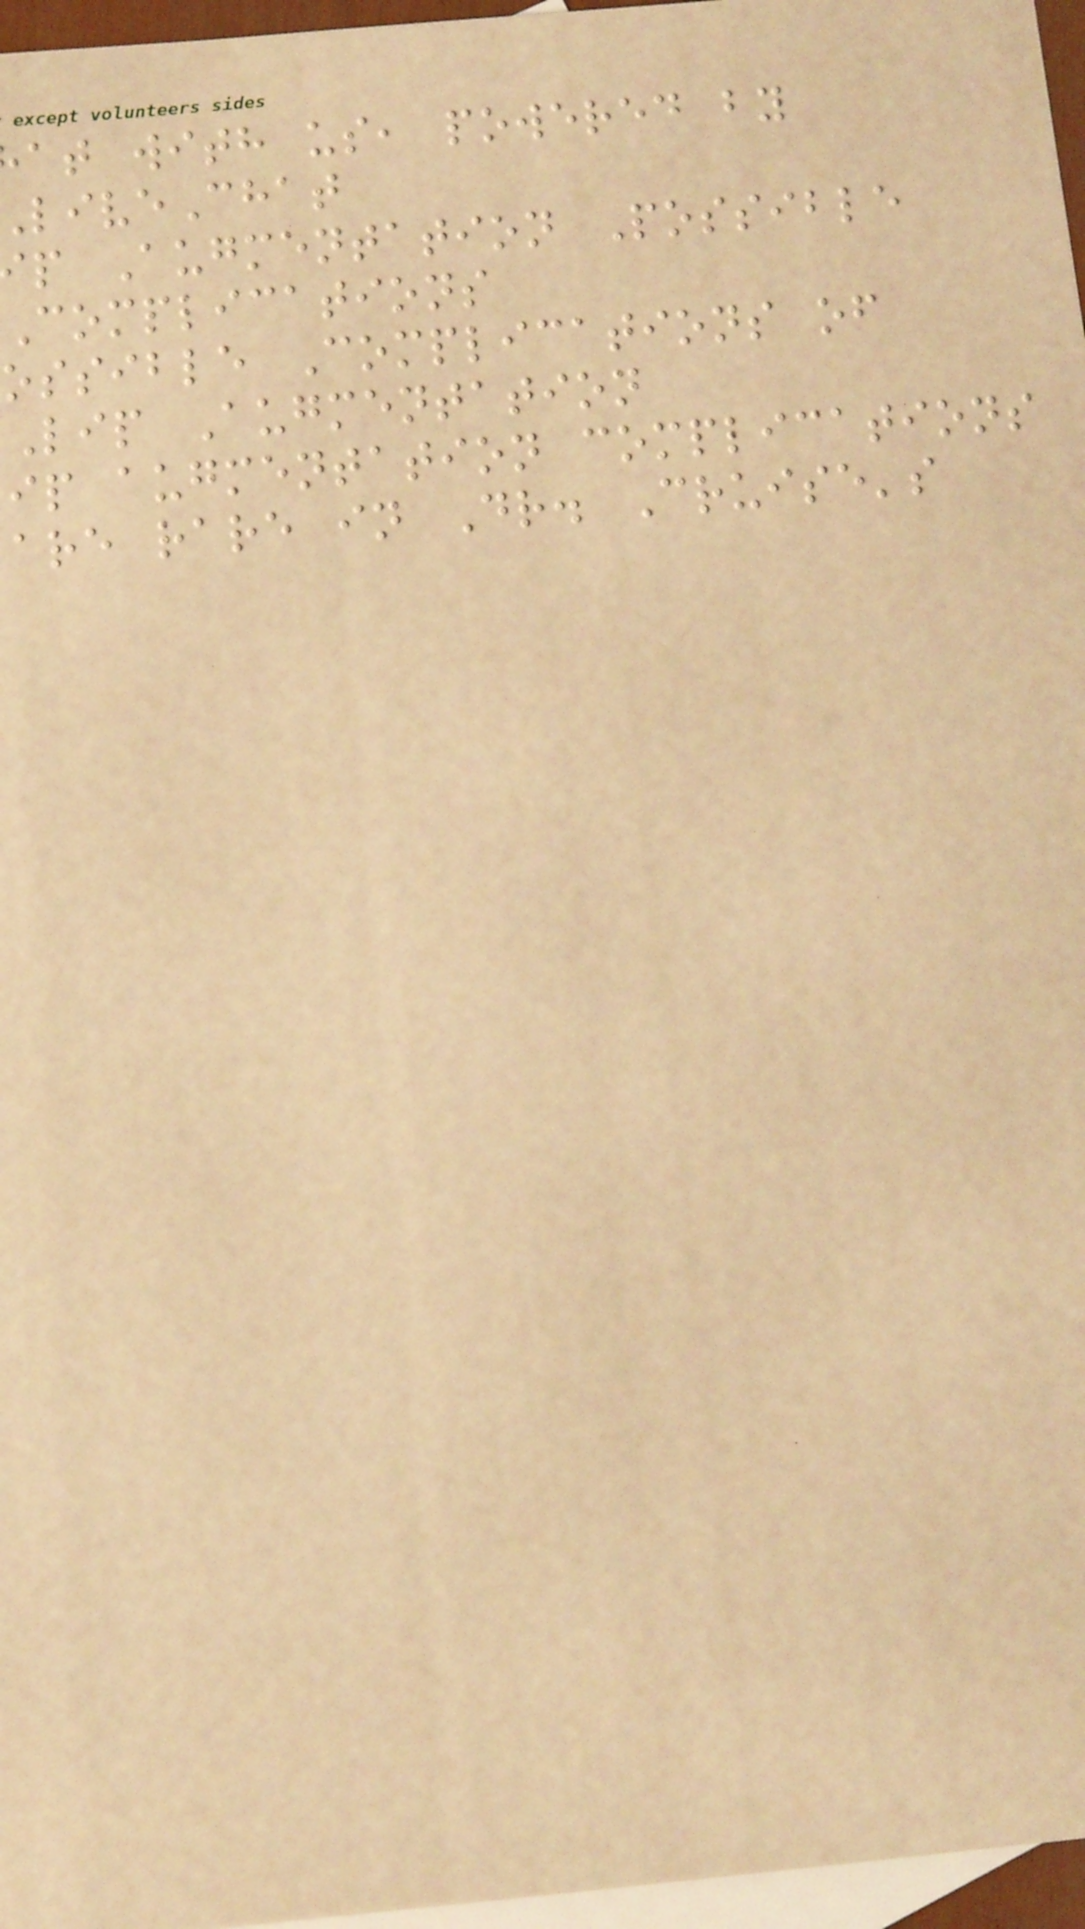at with us, powered by
iveChat
p Augmentation Possible
Complications
ossible Complications of
Lip Augmentation
ip augmentation complications
are rare in Dr. Cruise's
